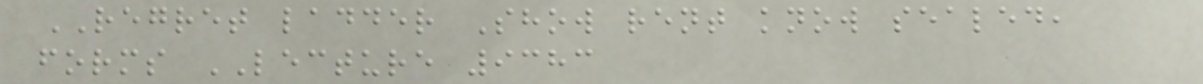REGRET ladder Show rent know sealed,
forms LECTURE 9383
